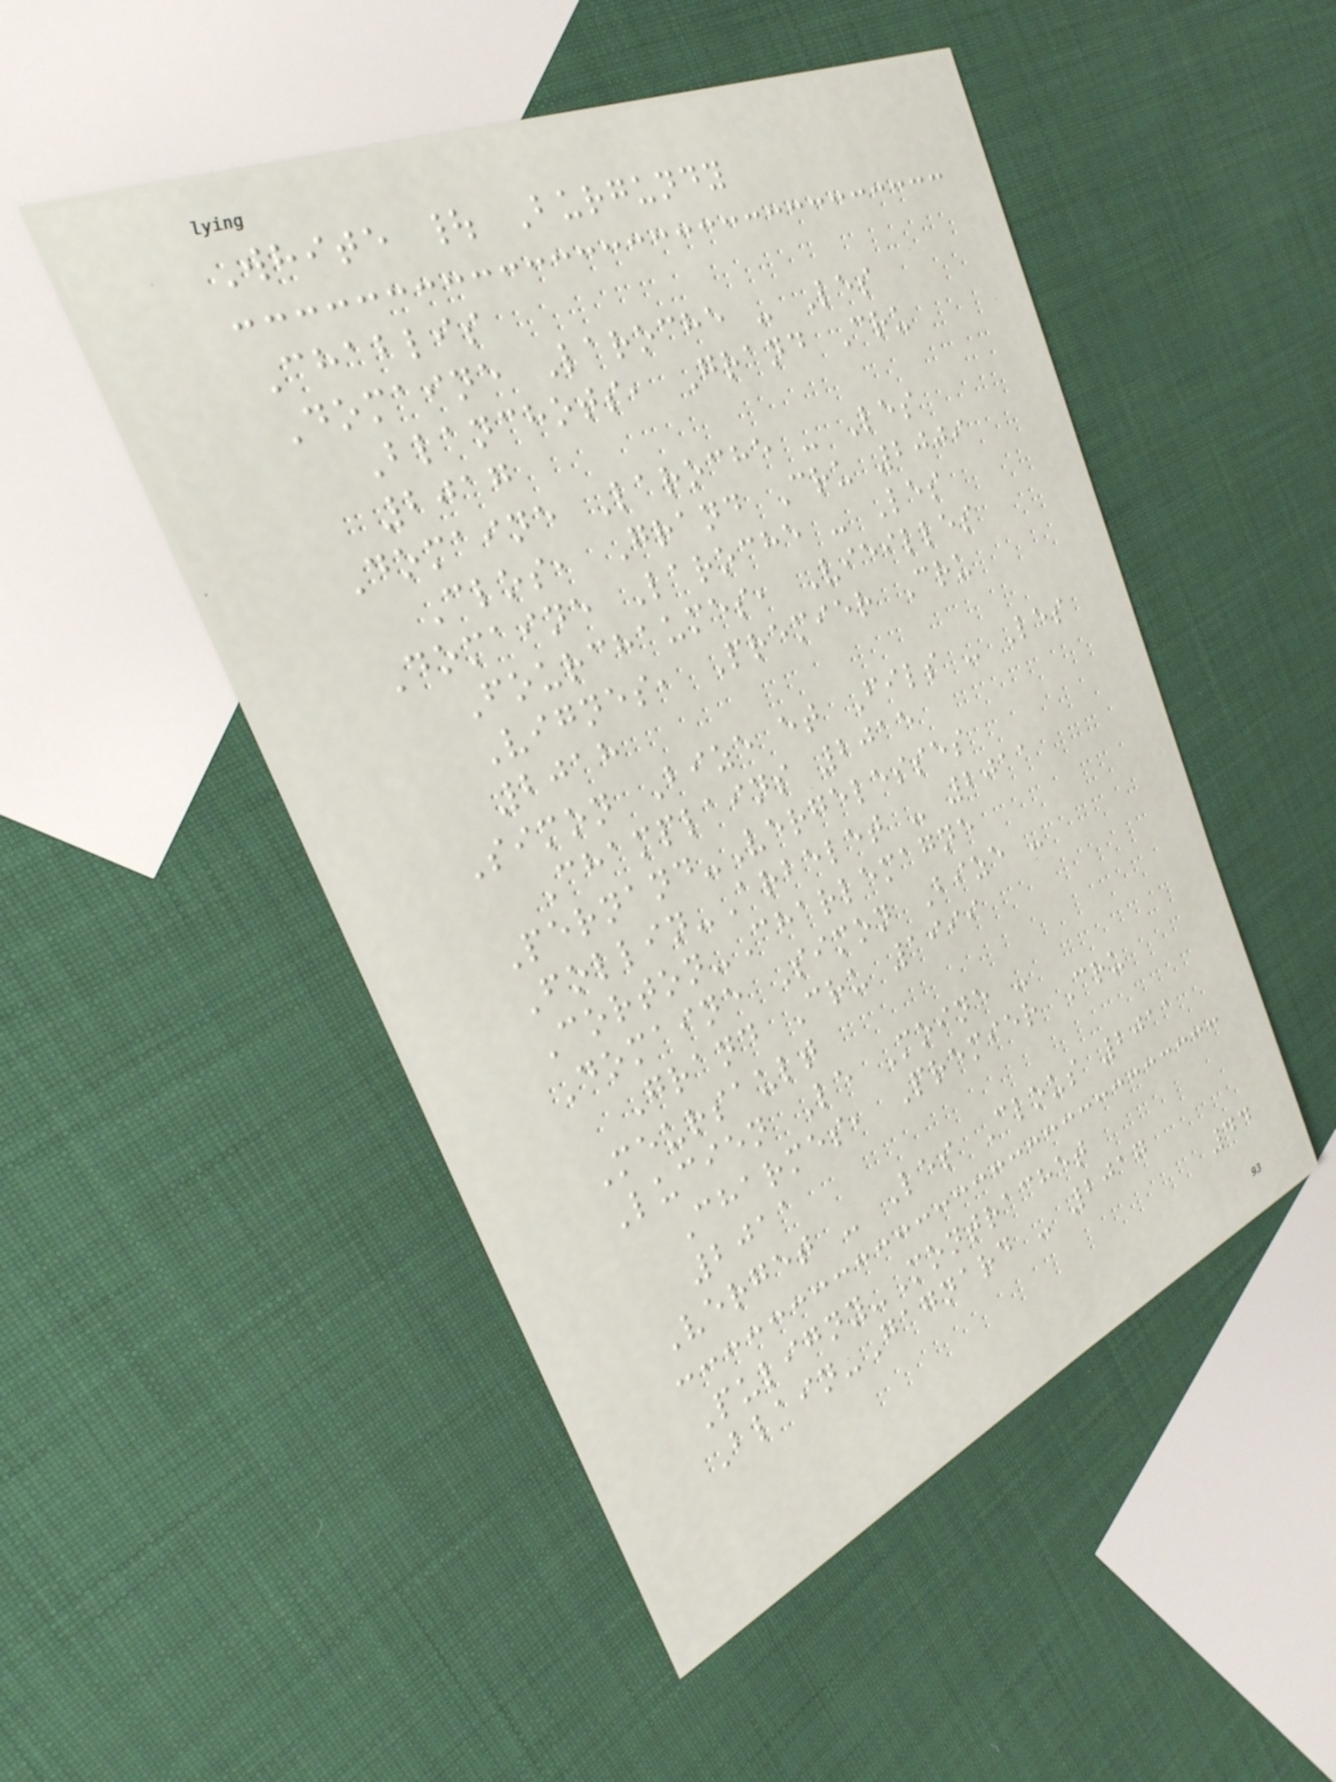White | Burgundy
Chablis
Domaine Laroche - Les
Blanchots, Grand Cru
2017
Domaine Laroche - Les
Clos, Grand Cru 2009
Domaine Laroche - Les
Fourchaumes, Vieilles
Vignes, Premier Cru
2018
Simon Bize et Fils - Les
Champlains 2015
Pernand-Vergelesses
Follin-Arbelet - 2011
Corton-Charlemagne
Domaine Simon Bize -
Grand Cru 1999
Meursault
Lucien Le Moine -
Charmes, Premier Cru
2011
Verget - Les Clous 2011
Puligny-Montrachet
Blain-Gagnard - 2017
44
